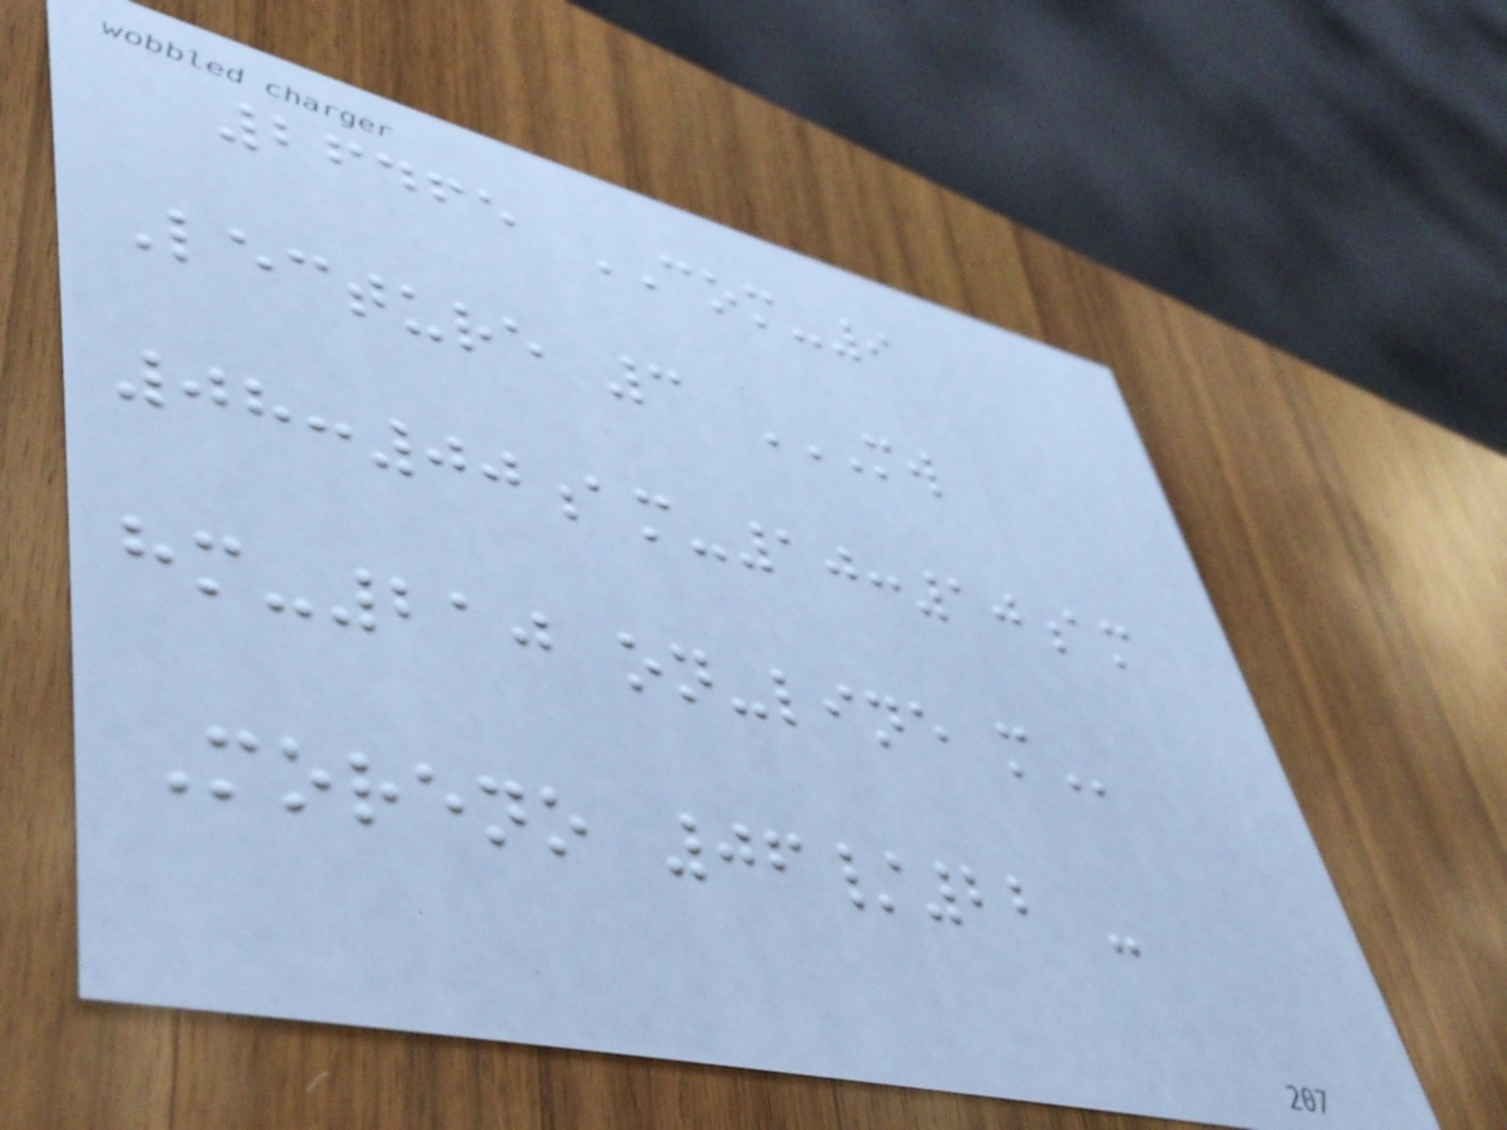26465 COM-9
Lecture 3 MW
08:00AM-10:10AM
HM-210 ON-LINE M
Moreno 06/22 -
